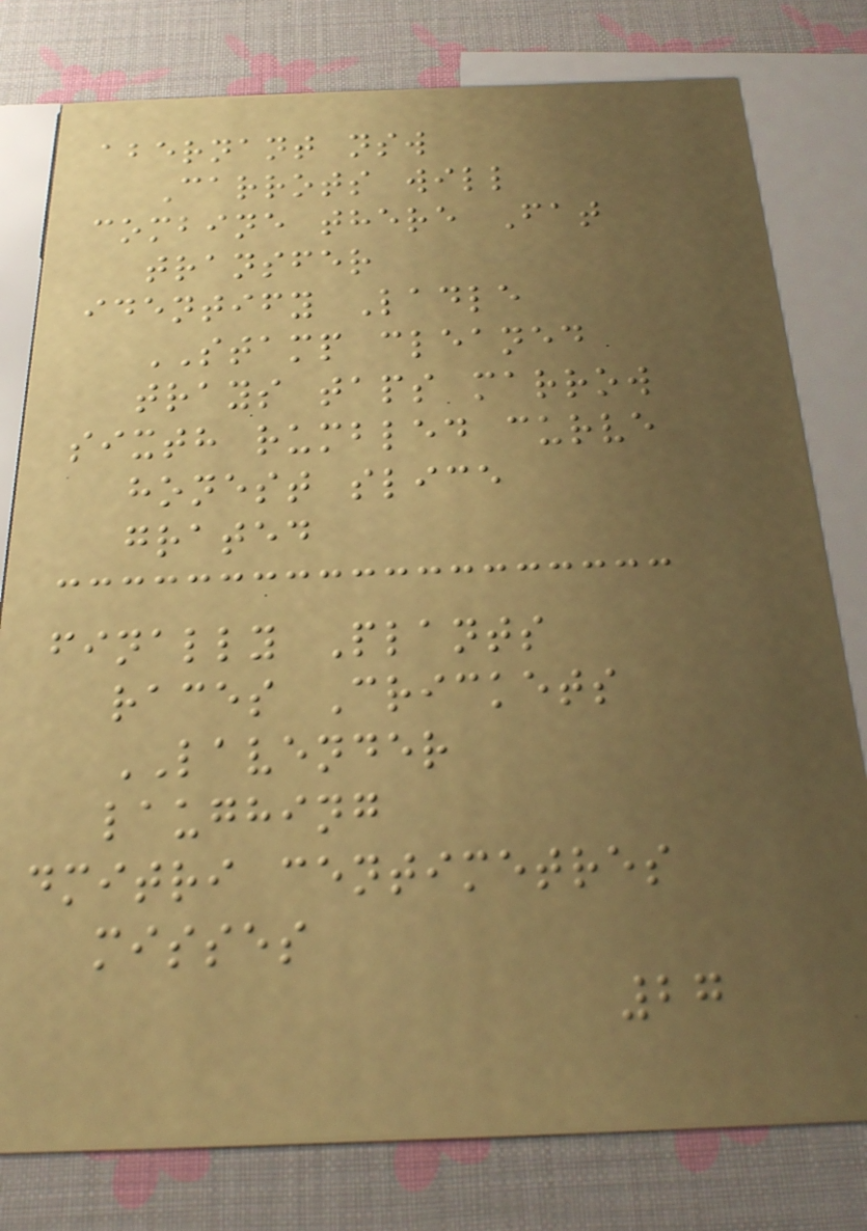abernant nsw
Carrots will
combine there Fat
transfer
identify Ladle
STAMP cleaned
trays taps marrow
sixth rumbled curve
honest slice
grated
finally Plants
races Crickets
LAVENDER
laughing
dmitri centimetres
misses
27
